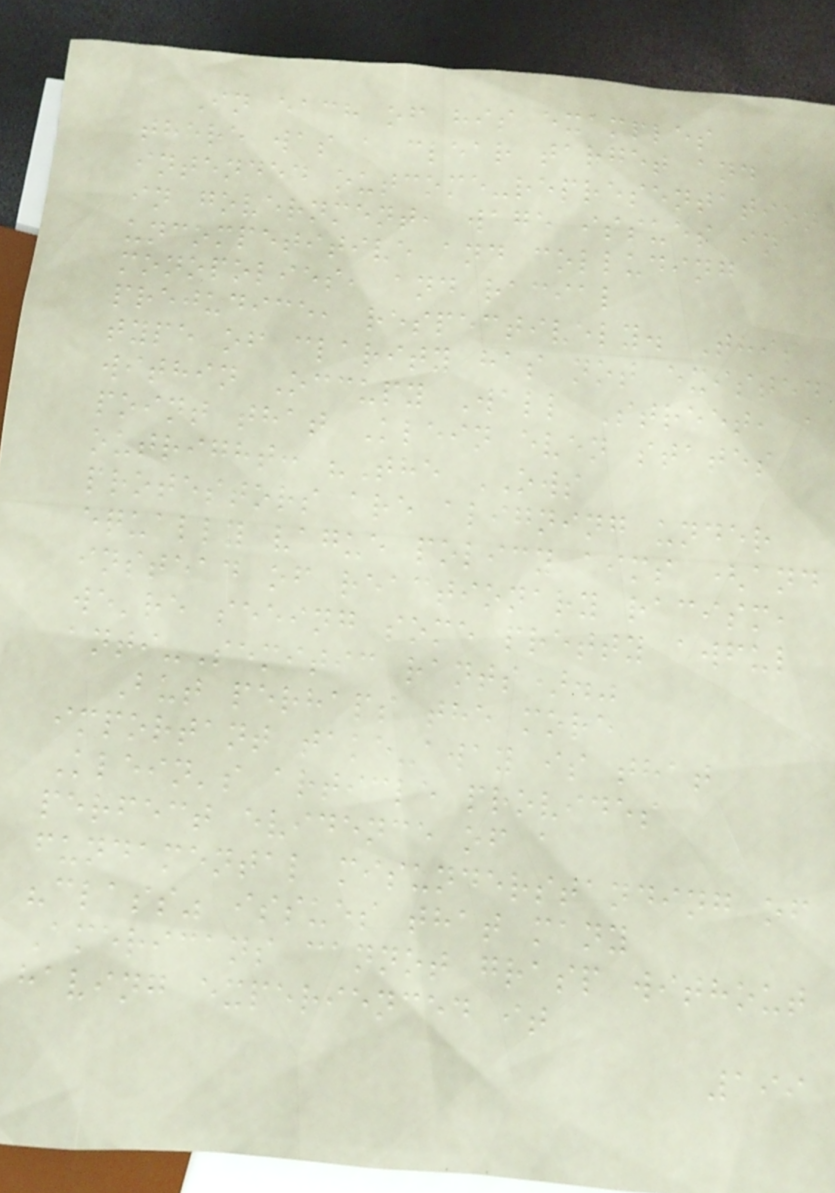In each of his examples
there was a clear target and
intended outcome-representation
in government, wage issues in
uncompetitive and colluding
monopolies, and racial
prejudice, respectively. This
type of clarity has not existed
within Occupy Wall Street, a
point that Klein even states
outright: "The OWS
protestors are aligning under
equally vague policy aims (and
instead of reactionary racism,
we're seeing some pretty awful
anti-Semitic rants)."
But perhaps the more
important take-away is that
Klein's article provides
perfect evidence of a
fundamental misunderstanding of
"class" issues that many
Americans cannot grasp without
having experienced it
199
